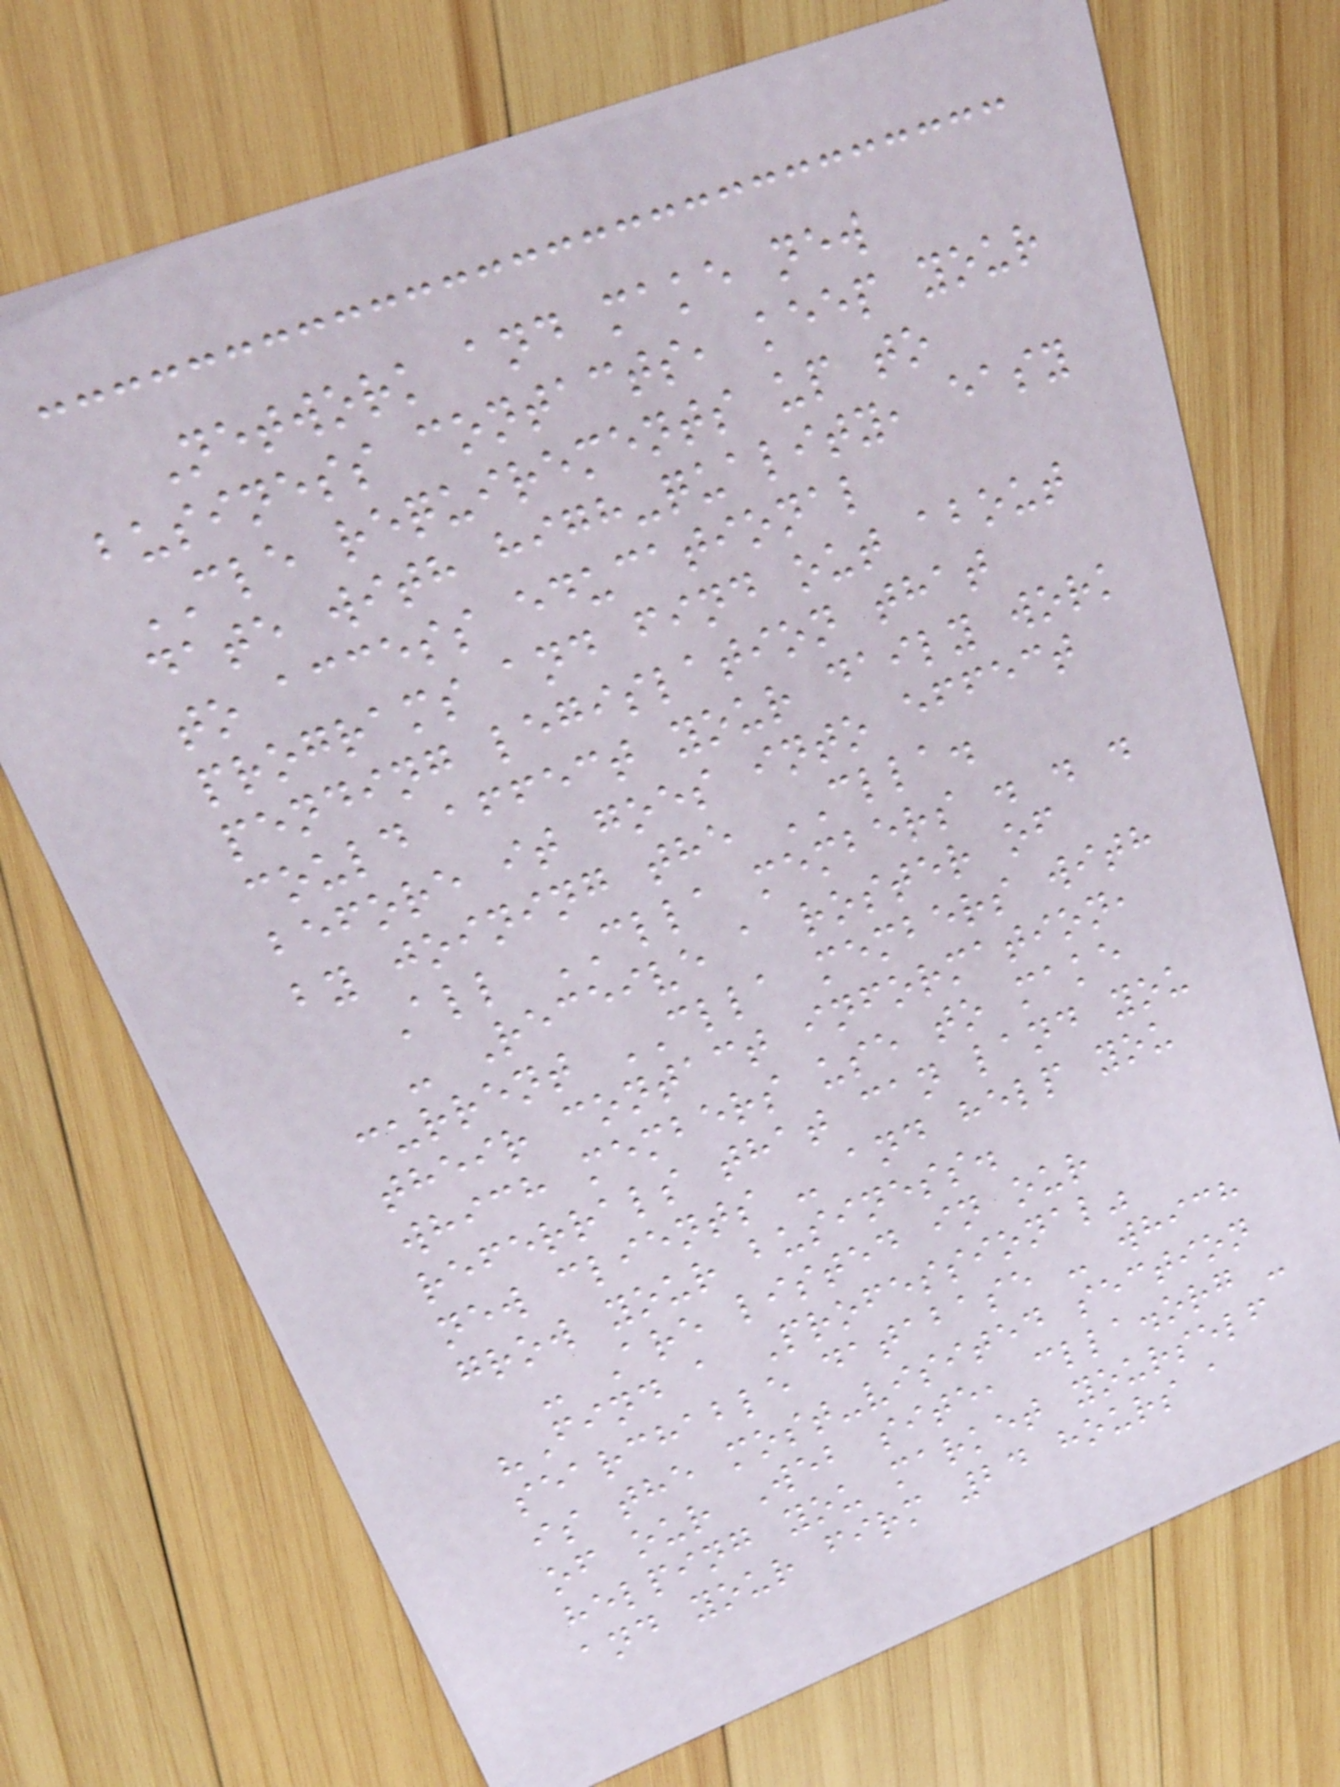Network and make new
business contacts, keep your
CLE requirements up to
date with high-quality, easy
to access educational
programs and find out about
pending legislation that
could affect your daily work
before it goes into effect
by joining the CLLA.
All CLLA members . . .
- Receive a roster of
current CLLA members with
their contact information,
which members use to make
referrals that can land you
new clients - and help you
grow your business.
- Are listed in our
"Find a Professional"
searchable database - which
is the most-visited section
of our Web site, clla.org -
helping you market yourself
and your firm 24 hours a
